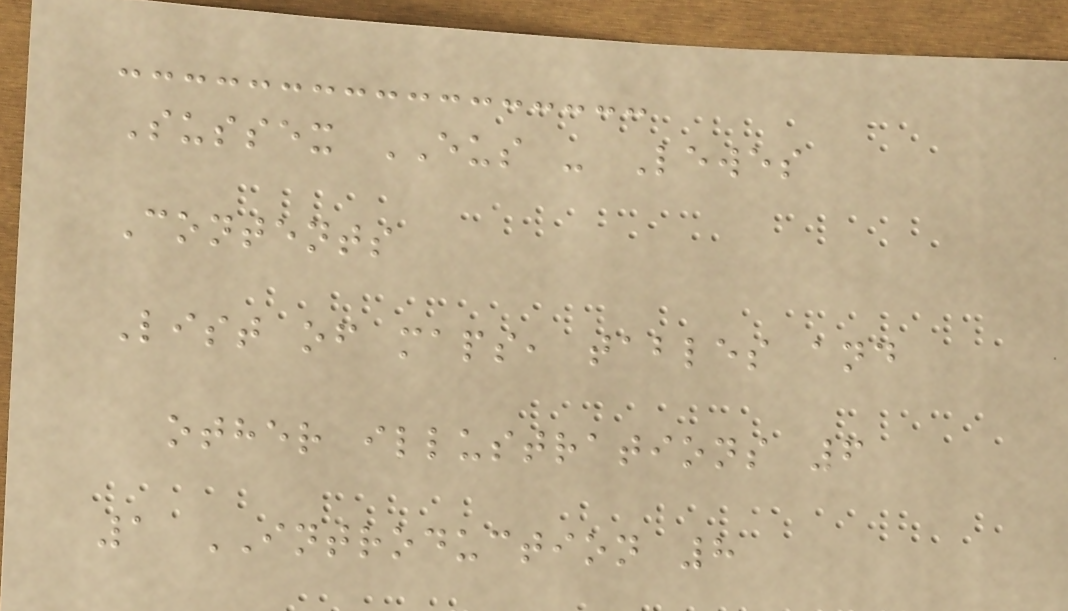Sussex EUS - Lewes
Contents
List of maps, tables and
other illustrations 6
1 INTRODUCTION 8
